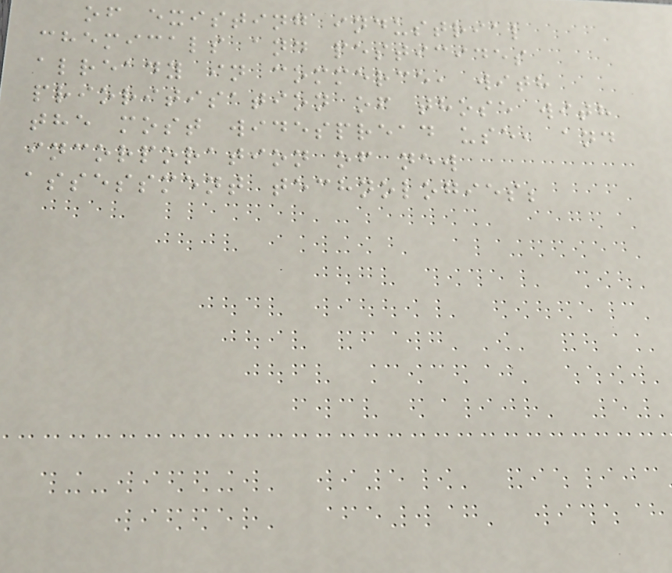of existing industrial
chemicals and pesticides
already in commerce, with
prioritisation of those with
the most widespread use, and
incorporation of new
assessment technologies;
